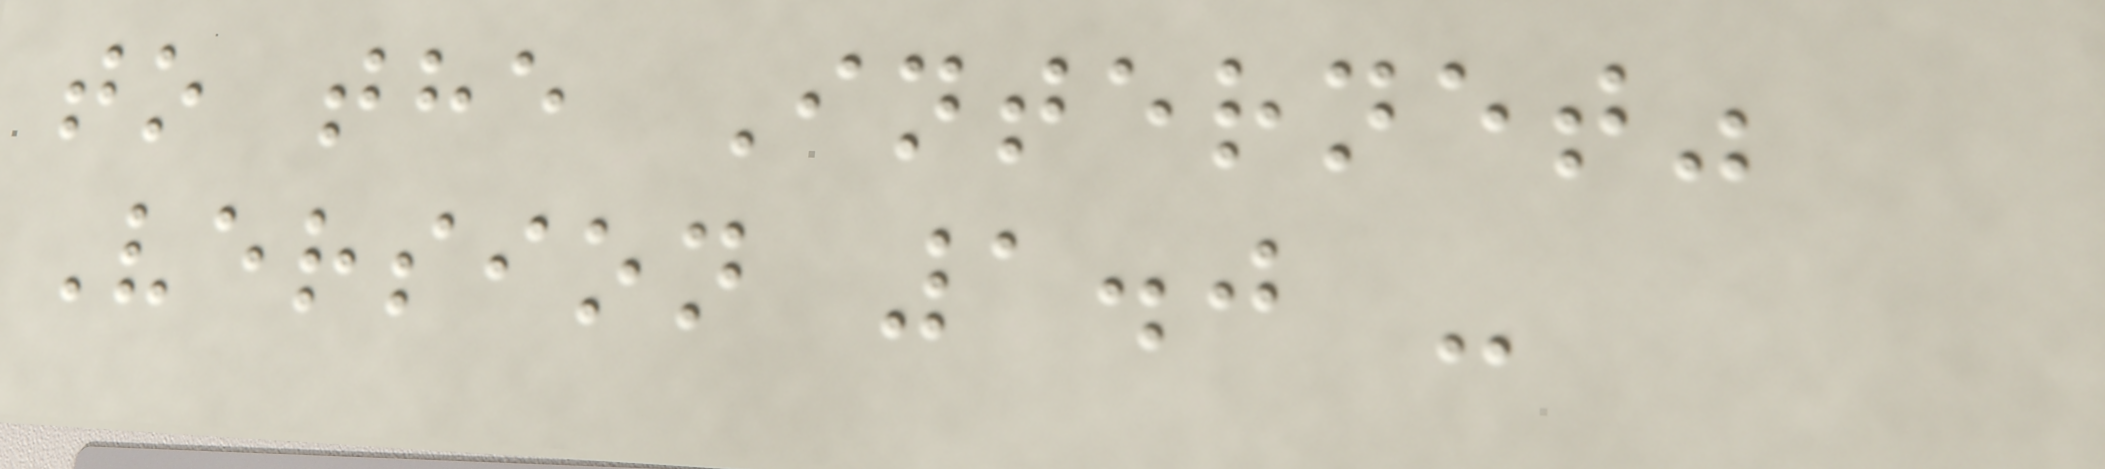to the Internet"
Version 1.0 -
